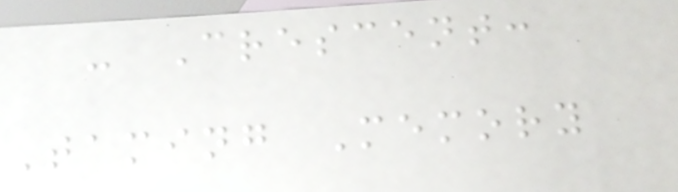- Crescent:
Taming Memory
